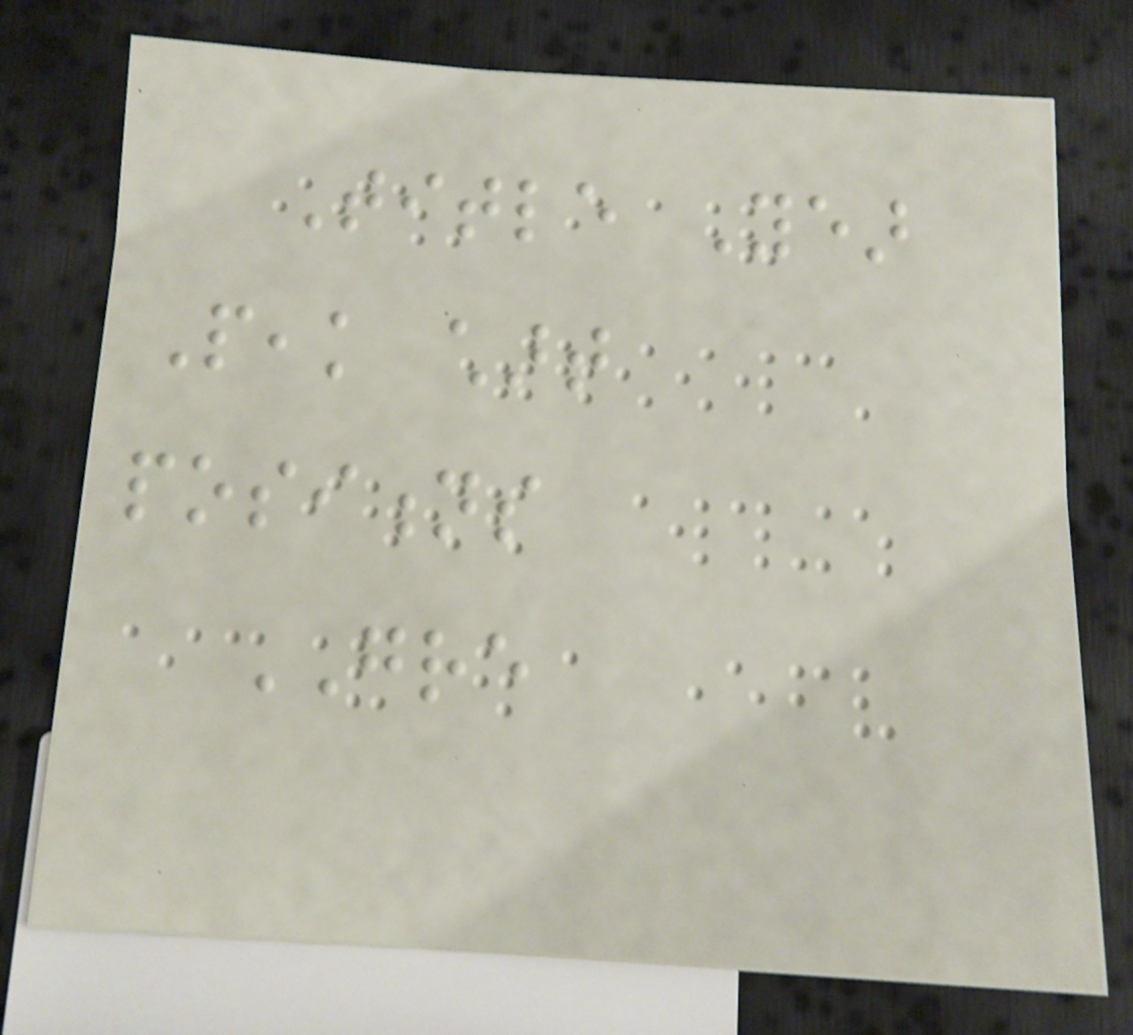Title Year
Peak chart
positions
GRE
